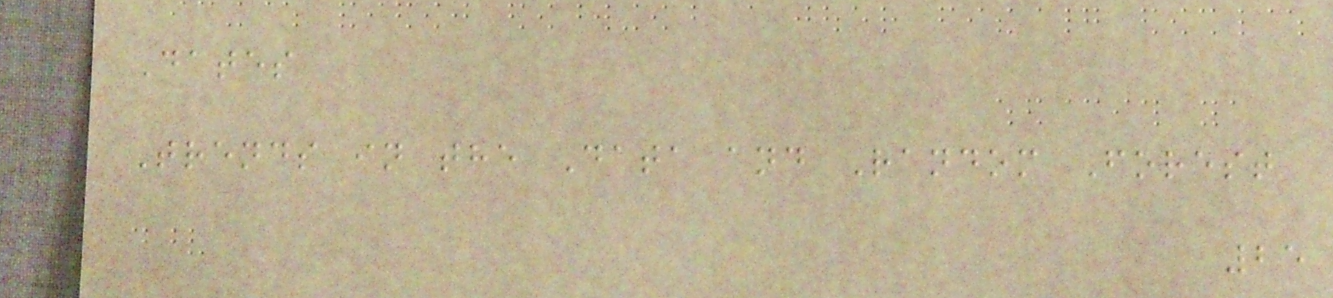Dates
Trends in the Data and Random Forest
25
